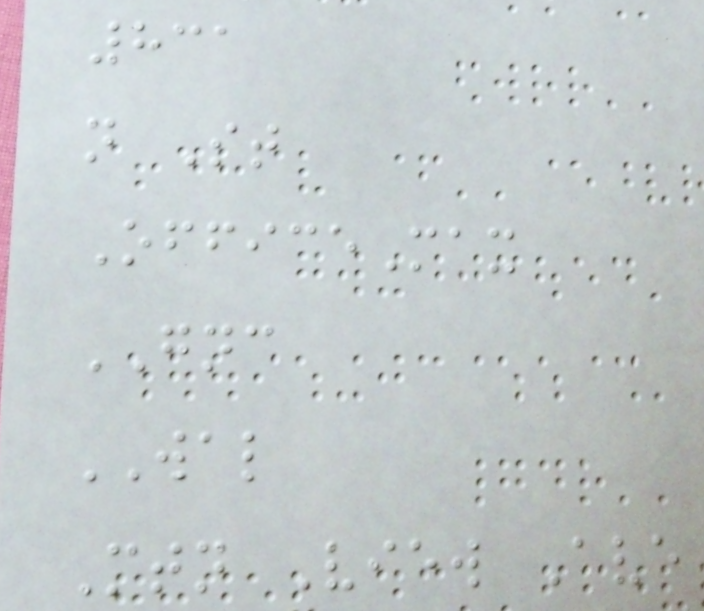831
n St
OfficeMax
GNC
WAL
Mtn View Ave
